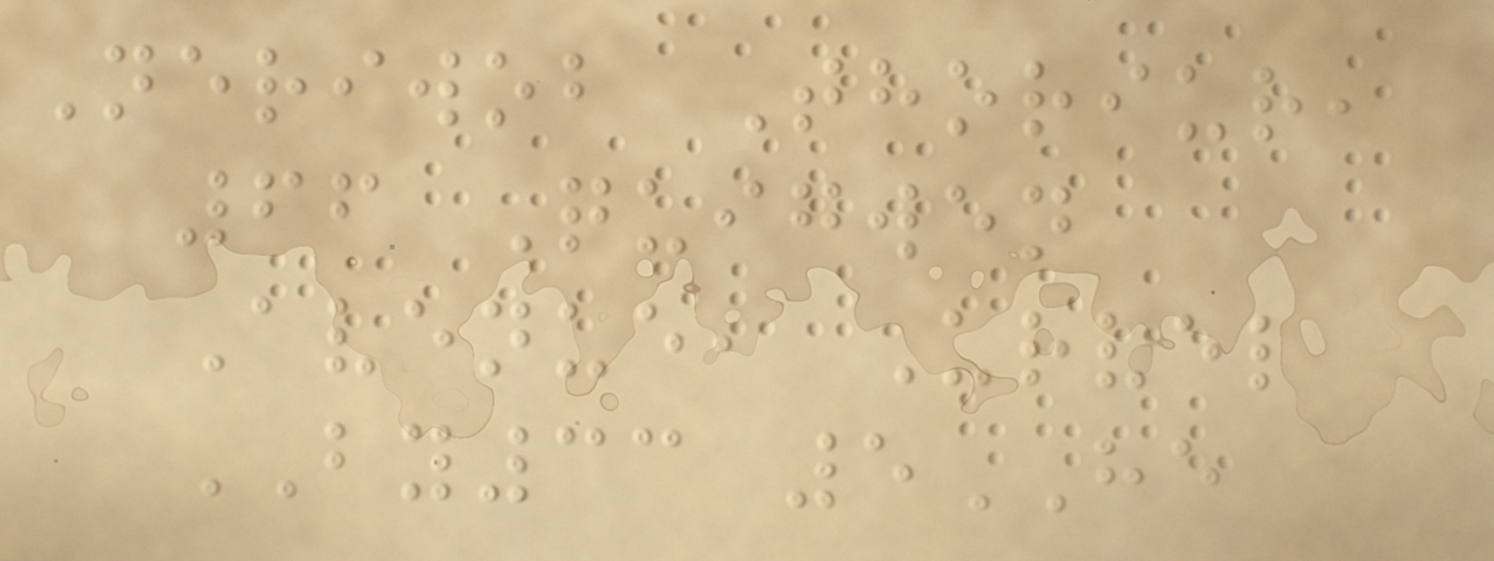Neriwob Thoriur,
66 Quigwen
Avenue, Urvel
BY33 5HE
